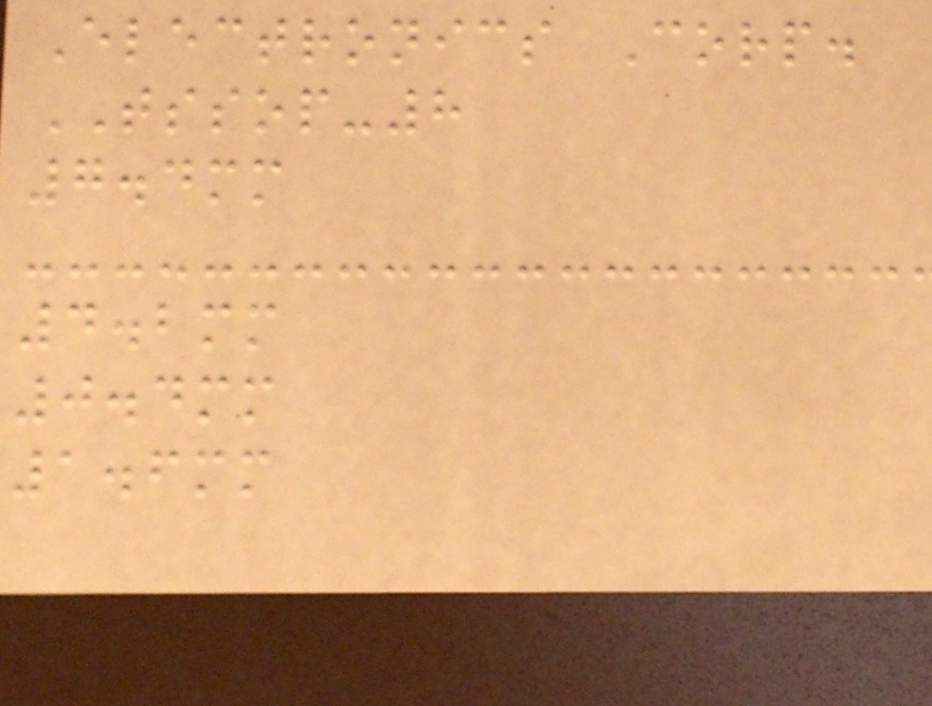Electronics Corp.
TSSOP-8
7.4mm
4.2mm
0.4mm
1.6mm
